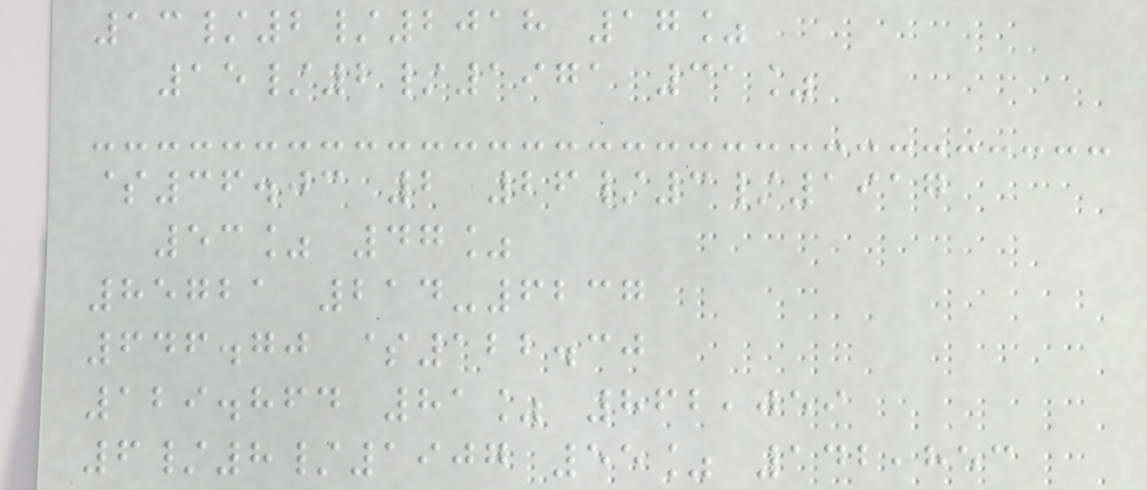13/2/2018 17%
15/2/1971 31%
$36.03 2 26/3/1917
53% 47%
85721 214-6237
646.70 $122.30
129.864 81% 862,059
6/8/1907 55% 142,853
